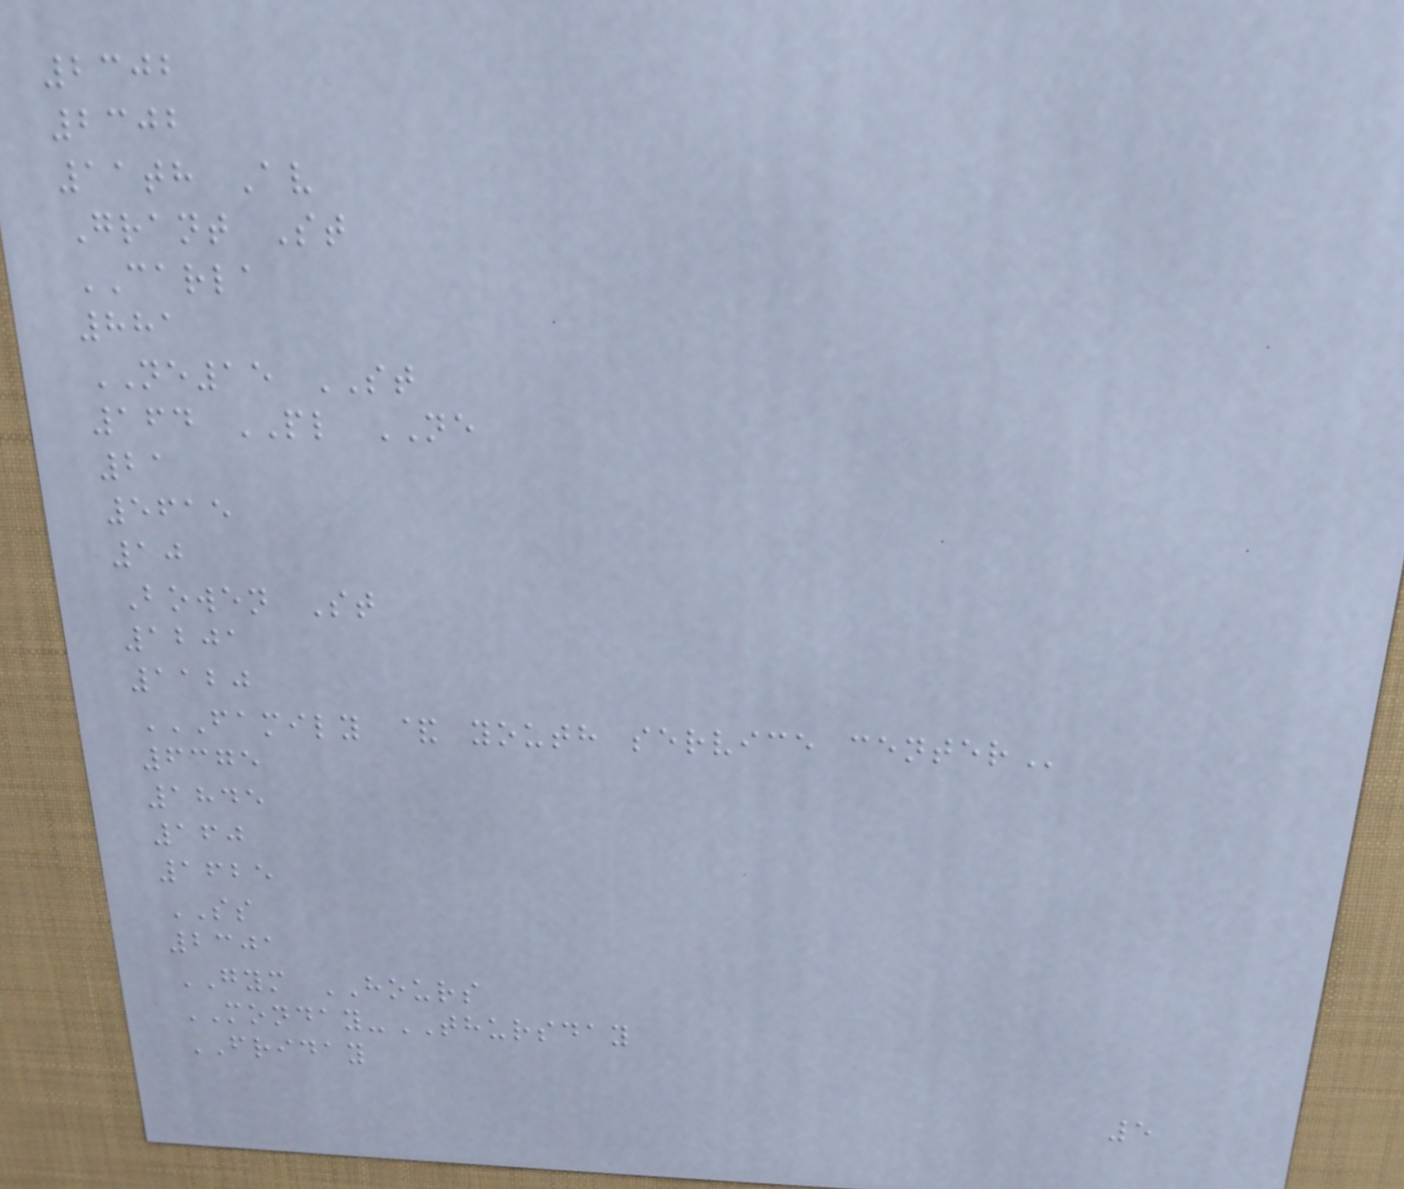2302
2302
11th Av
Grant St
CARLA
881
NE15 ST
164 PL NE
21
5615
10
Bowen St
1201
1120
FAMILY & YOUTH SERVICE CENTER
6375
1845
160
1625
SS
2301
GYM HOURS
MONDAY-THURSDAY
FRIDAY
5
